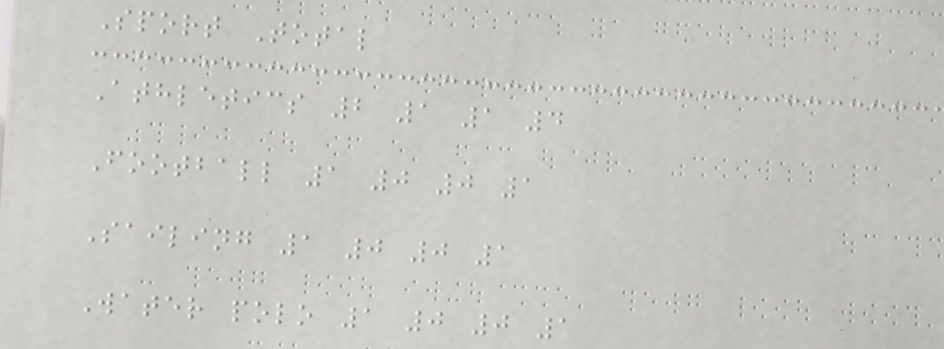Sport Total
Athletics 2 1 1 4
Football 1 0 0 1
Sailing 1 0 0 1
Water polo 1 0 0 1
